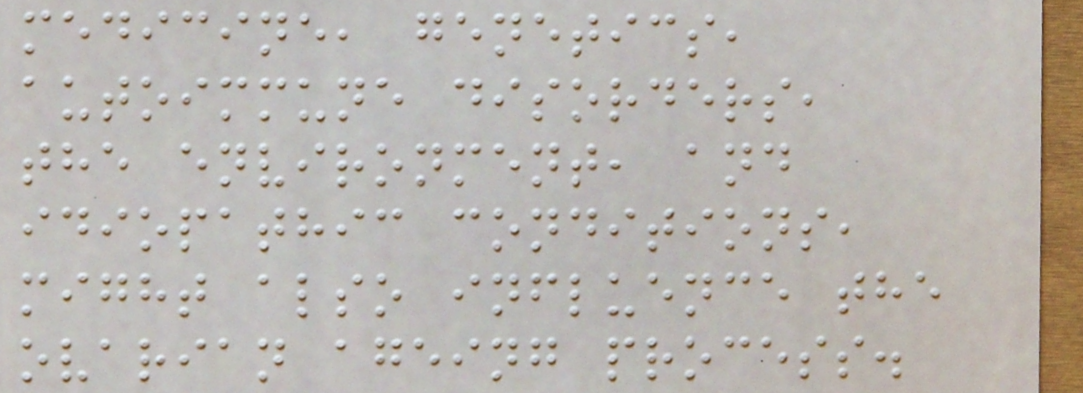medicine, genetics,
autoimmune disorders,
the environment, and
idiopathic conditions,
might also influence the
ovarian ageing process.
